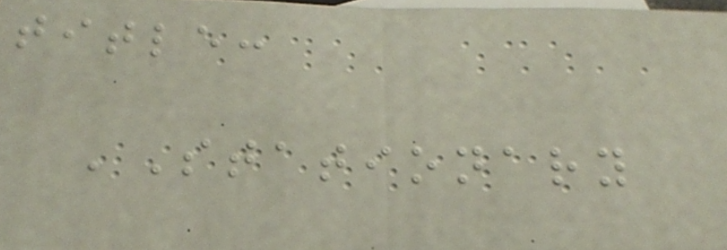title:
'Stationary
